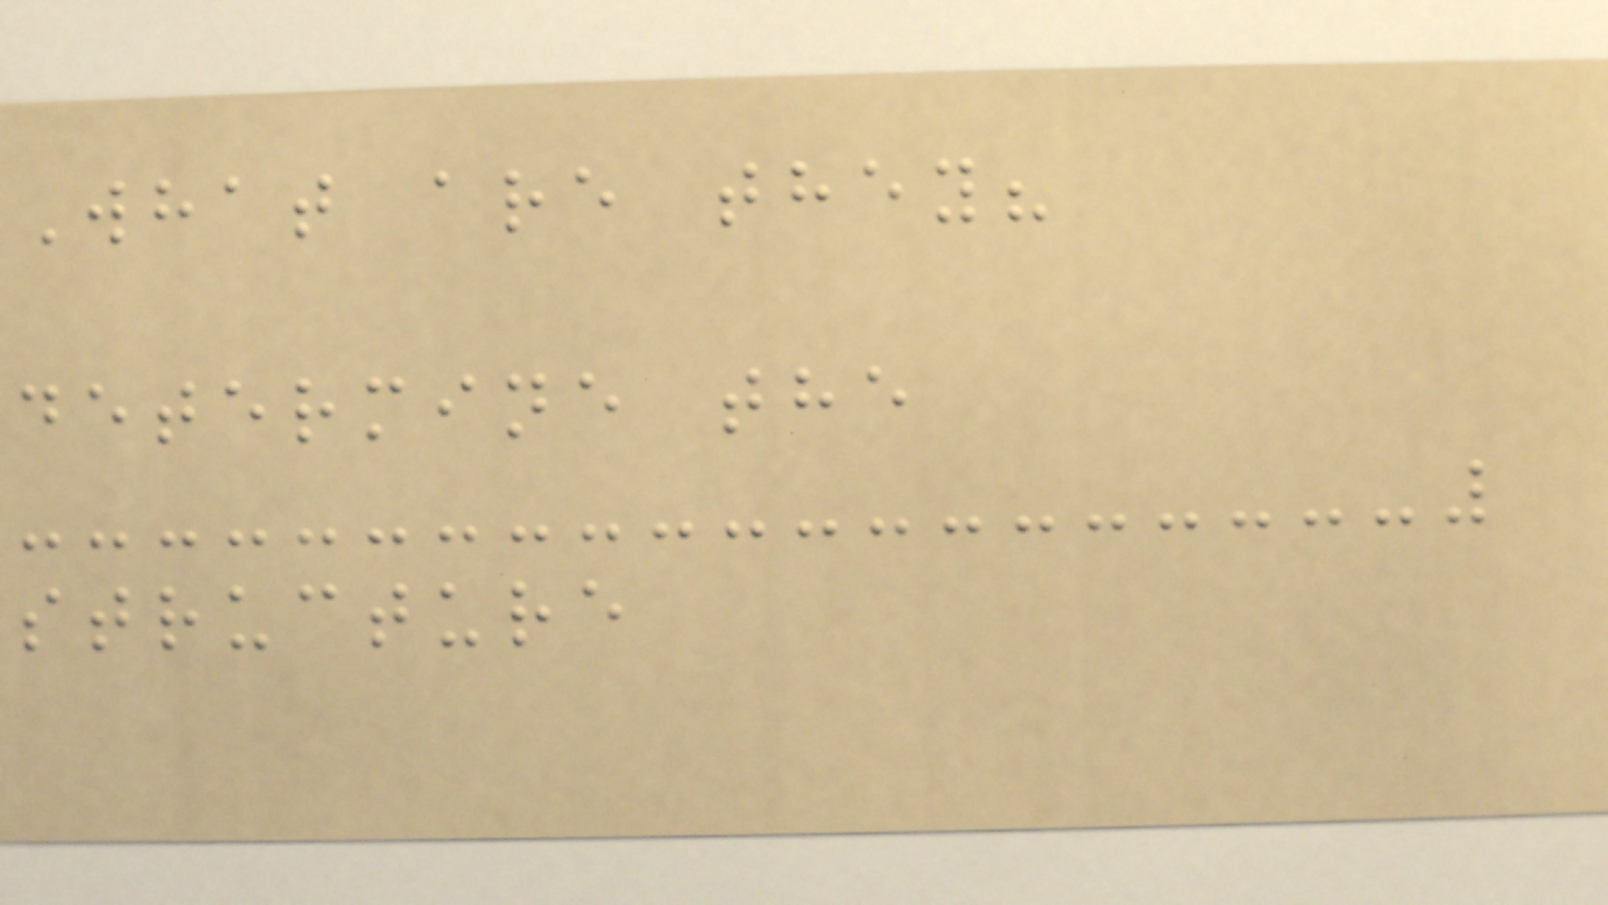What are they?
determine the
structure
